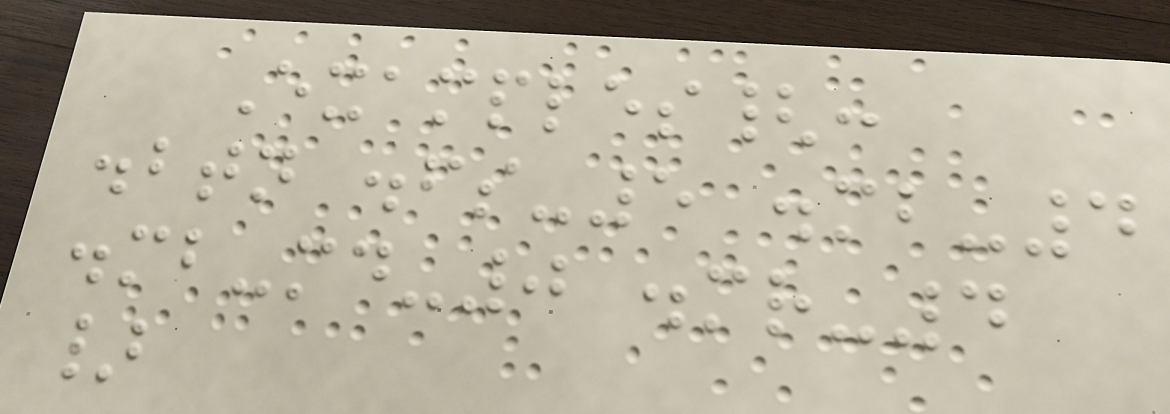Examples{:
.btn .fs-5 .mb-4
.mb-md-0 .mr-4
}
